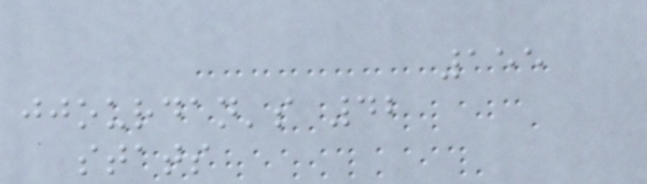155
jjourdan's 42
stats
